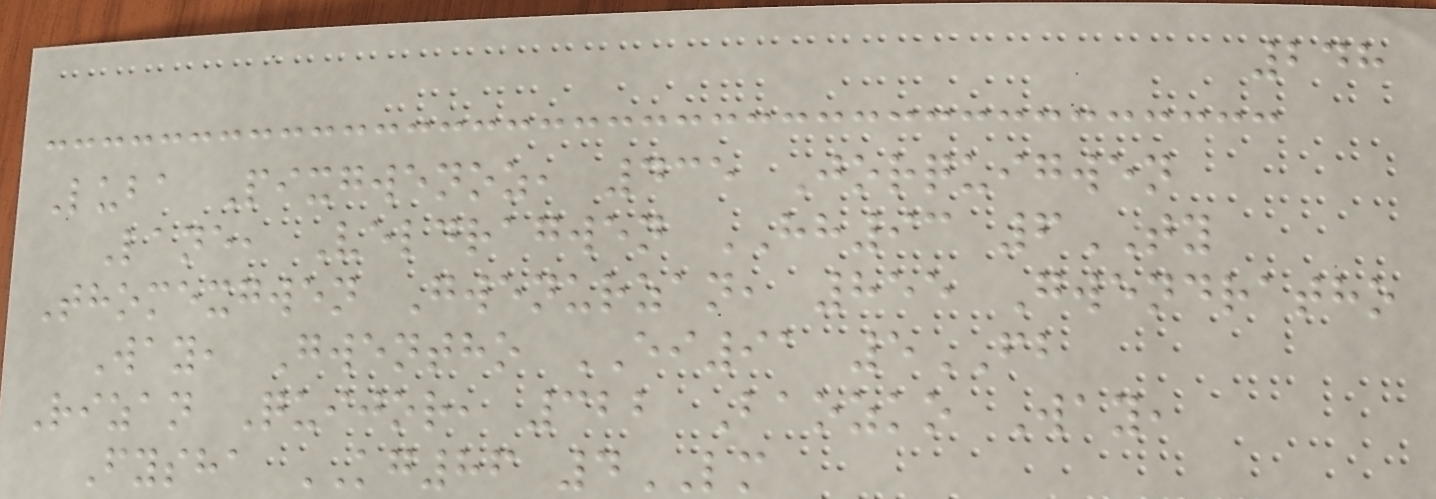248
Luba Pixgwenoz, 435 Jorquigwen
Lane, Veldragwen HH93 6TY
Thomexgwen Gwenurzan, 855 Gwendratho
Way, Gwentho EI91 5FB
Rizan Quijor, 322 Baozko Way,
Fysha KG86 4LM
